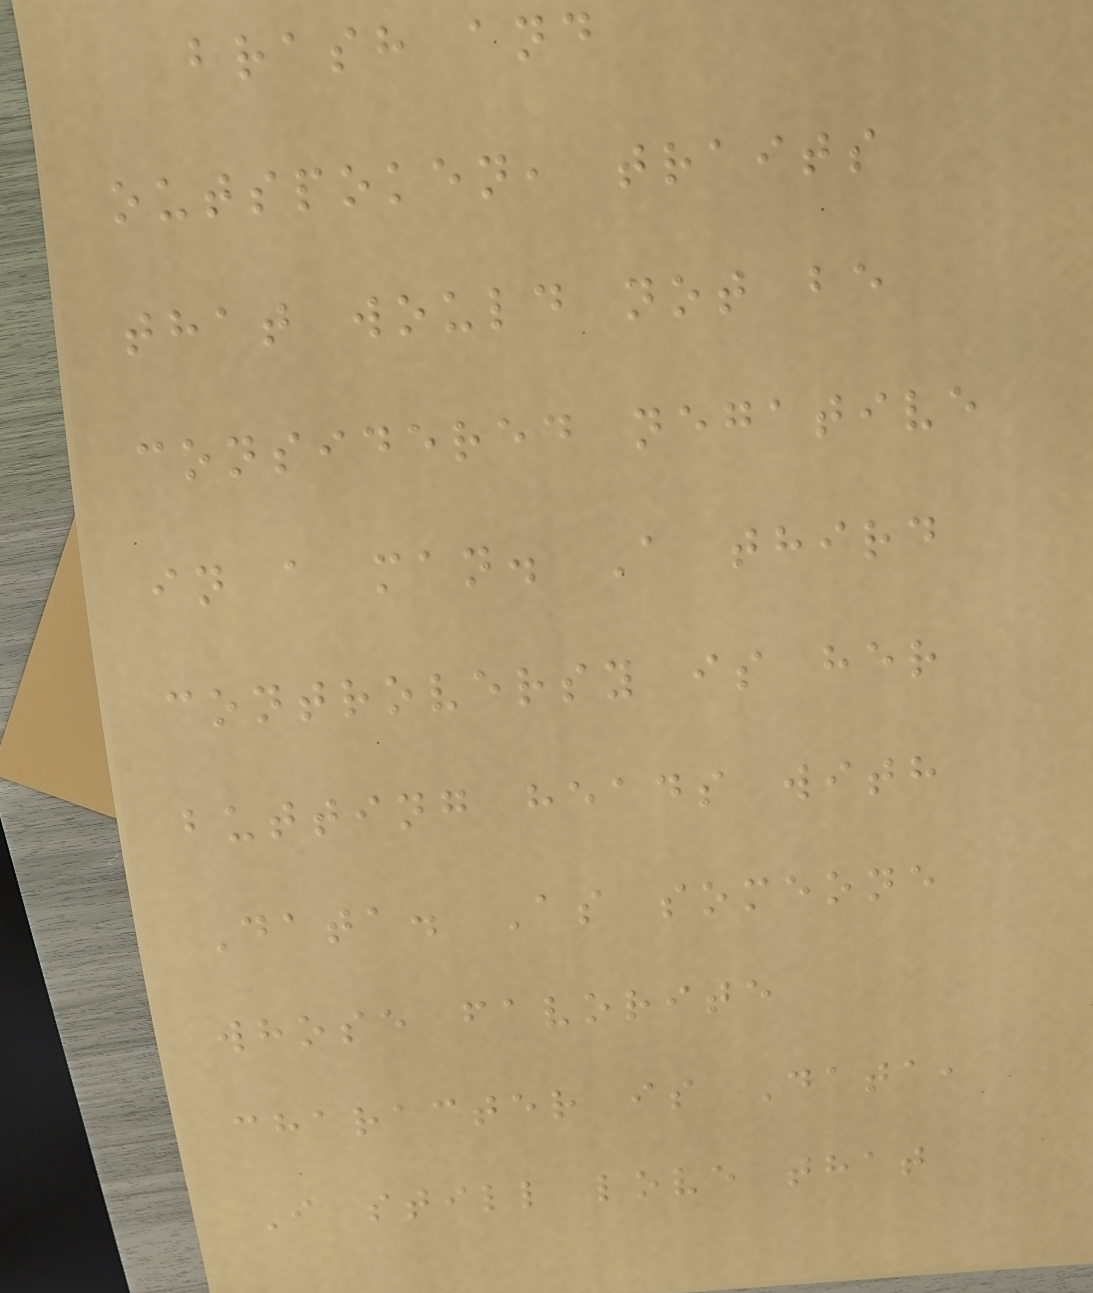brash and
outspoken, traits
that would not be
considered negative
in a man. A third
controversy is her
butting heads with
Data. As someone
whose favorite
character is Data,
I still love that
